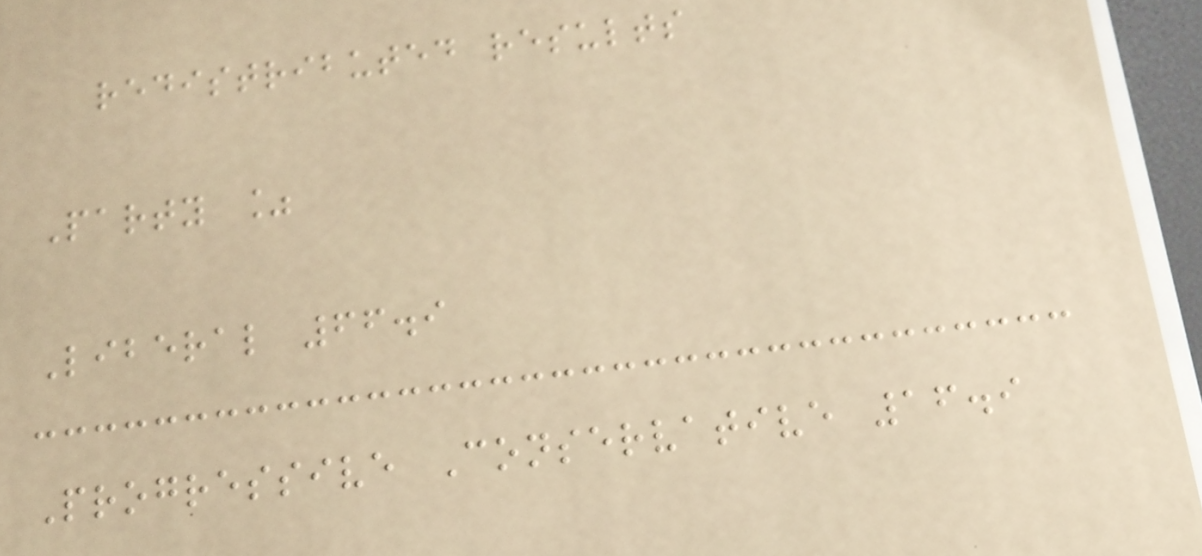redistributed results
Party %
Liberal 66.9
Progressive Conservative 16.9
